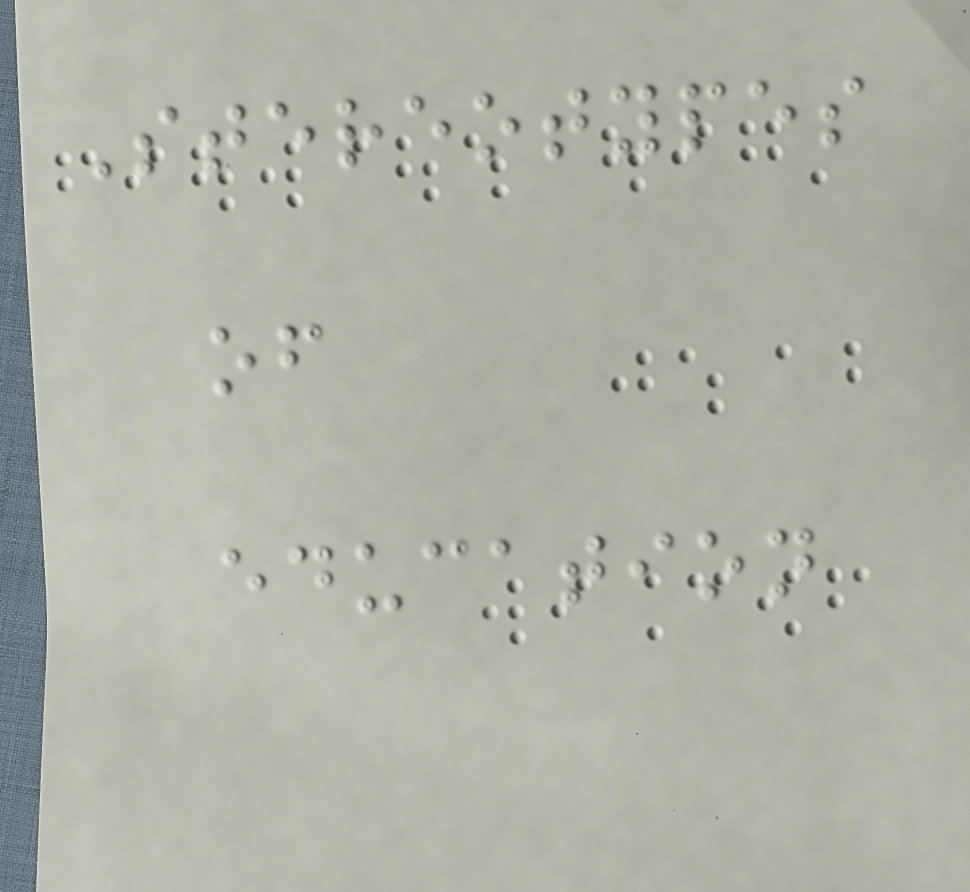Stereotypes
of
education
